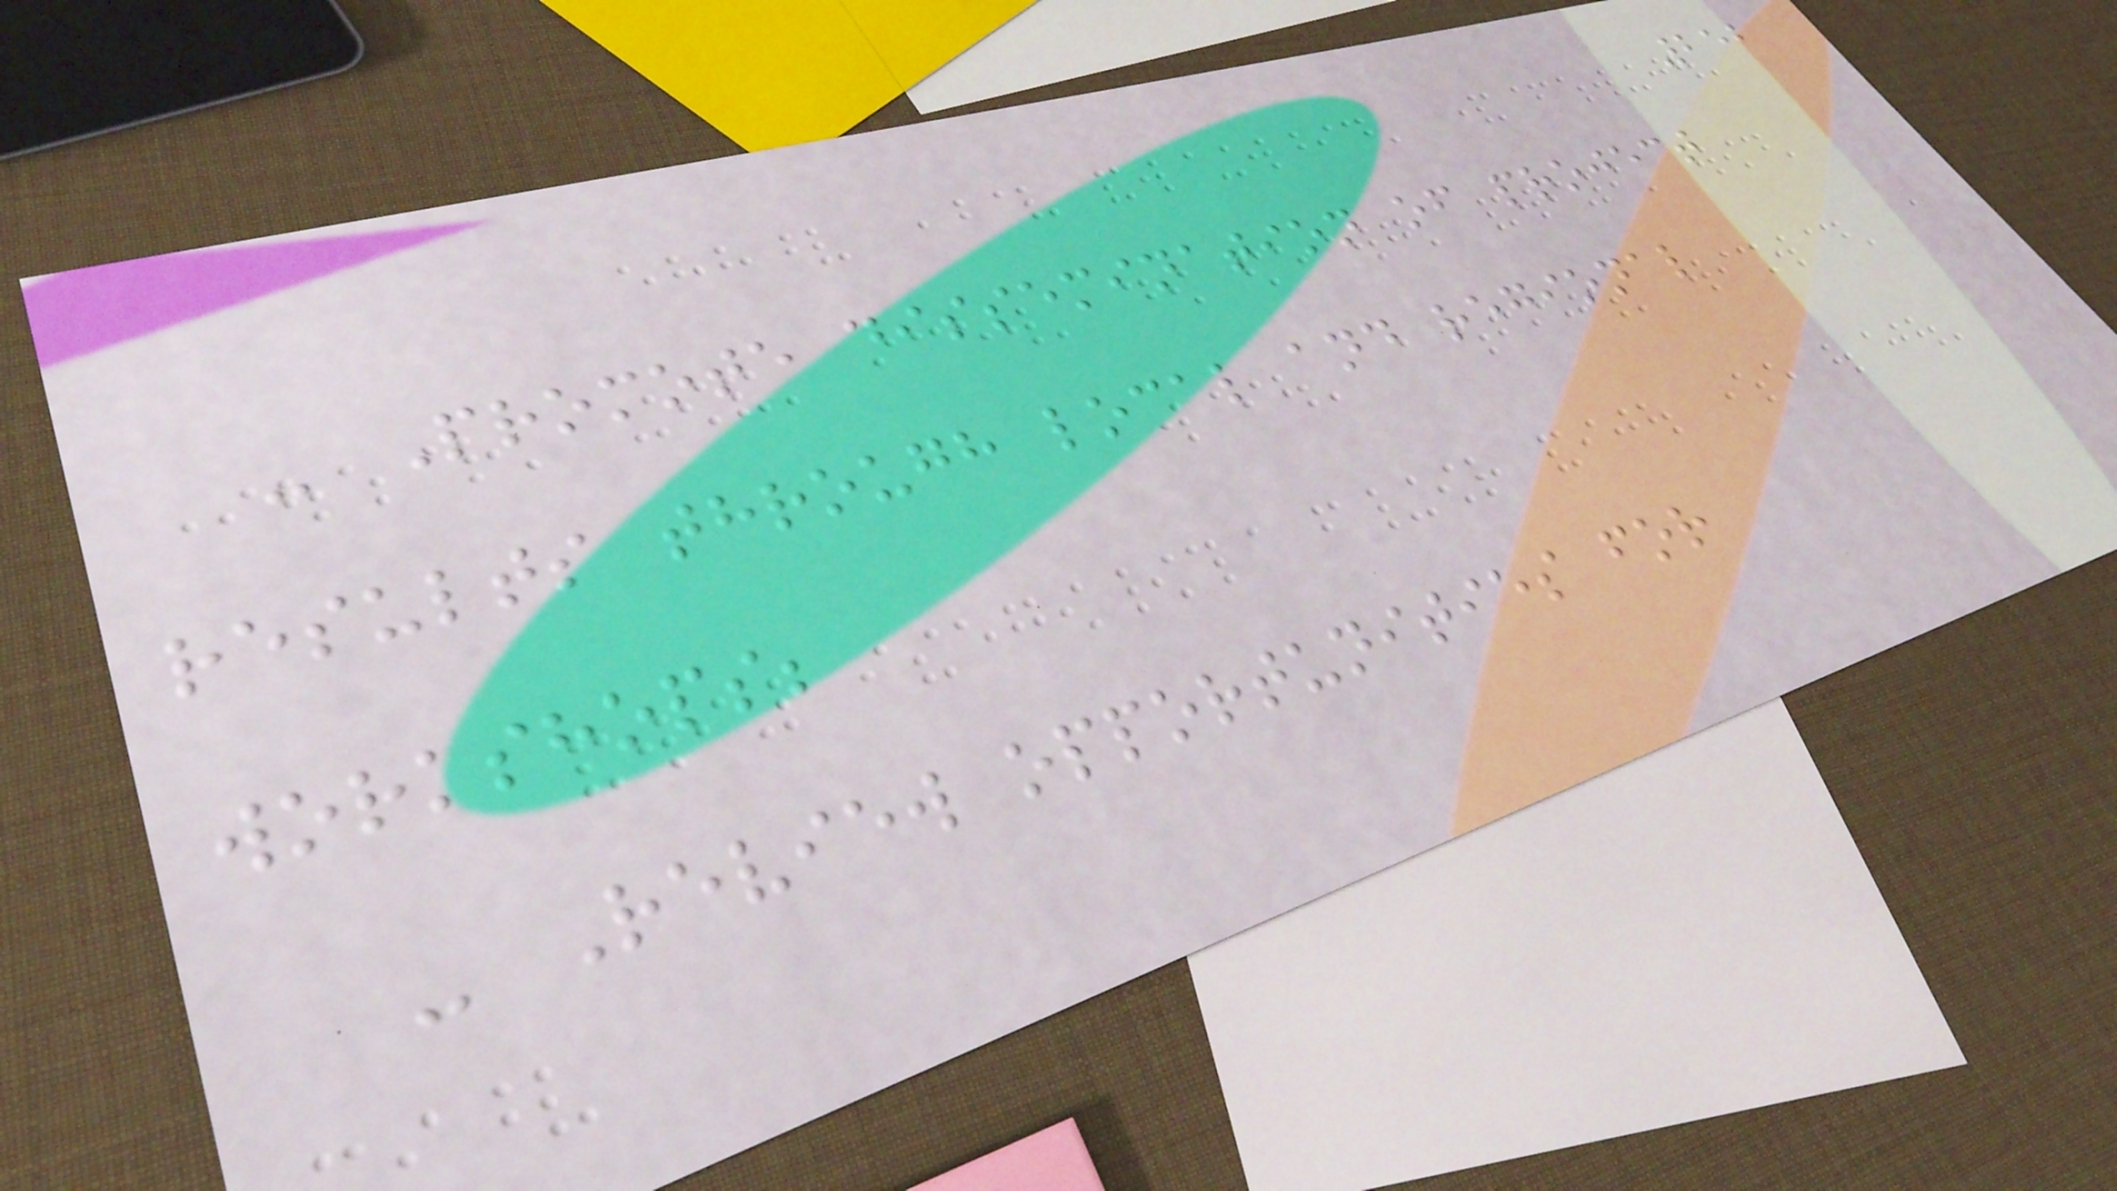252
- Promote dissemination of project
results through local and regional
workshops;
- Review opportunities for
